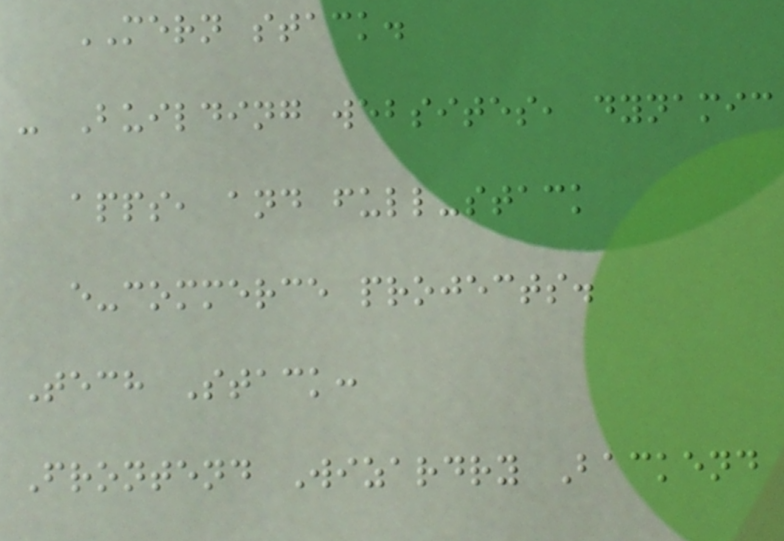MERN stack.
- Building websites, dynamic
apps, and full-stack
e-commerce projects.
Tech Stack:
Frontend Wizardry Backend
